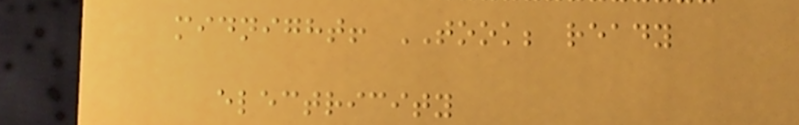midnight! TOOK; ready
electricity
